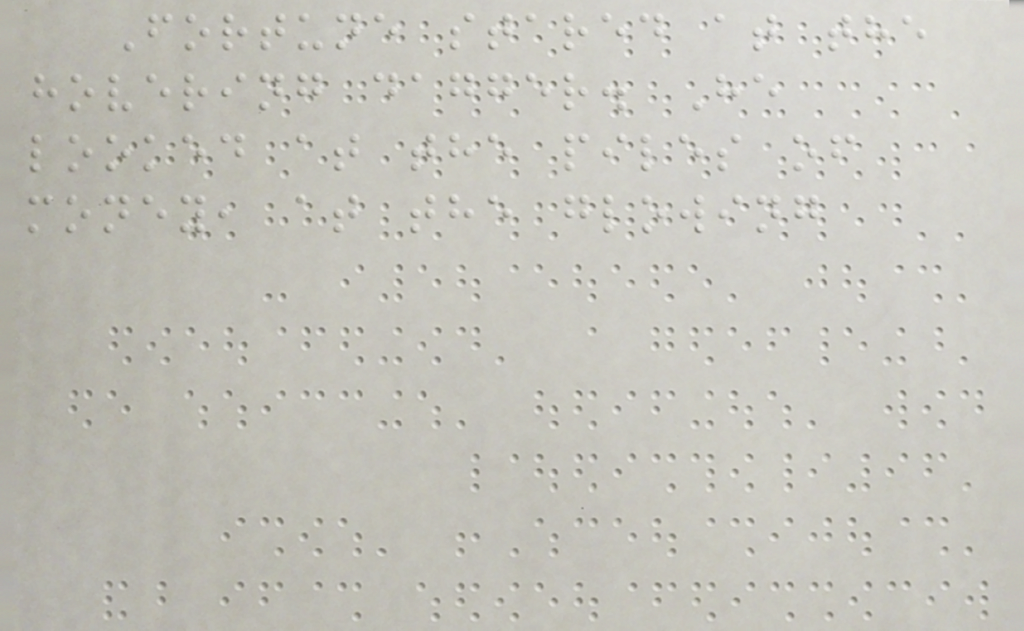Fortune stared at the
hovering dagger. He
looked at the piles of
money, at the glowing
